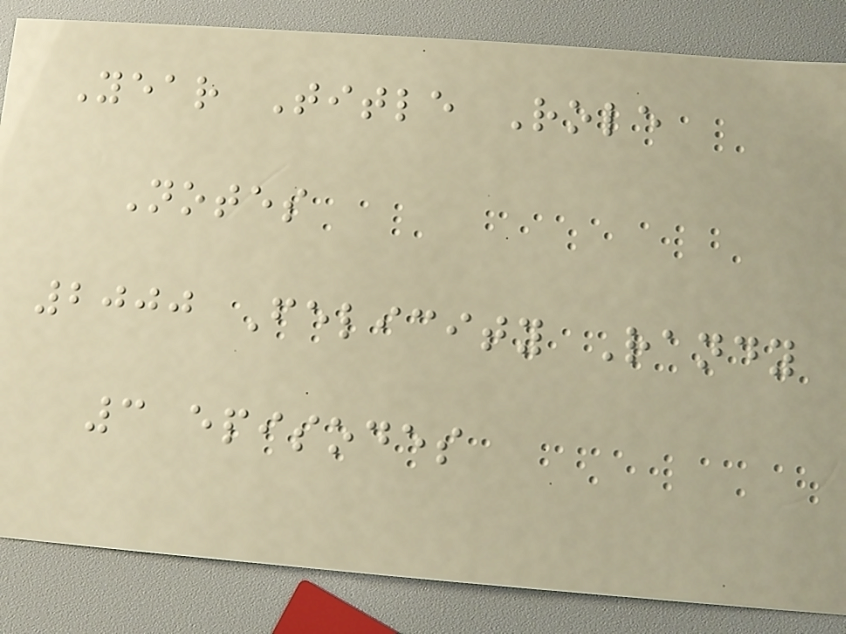Year Title Role
Notes
2000 Felicity Randy
3 episodes
